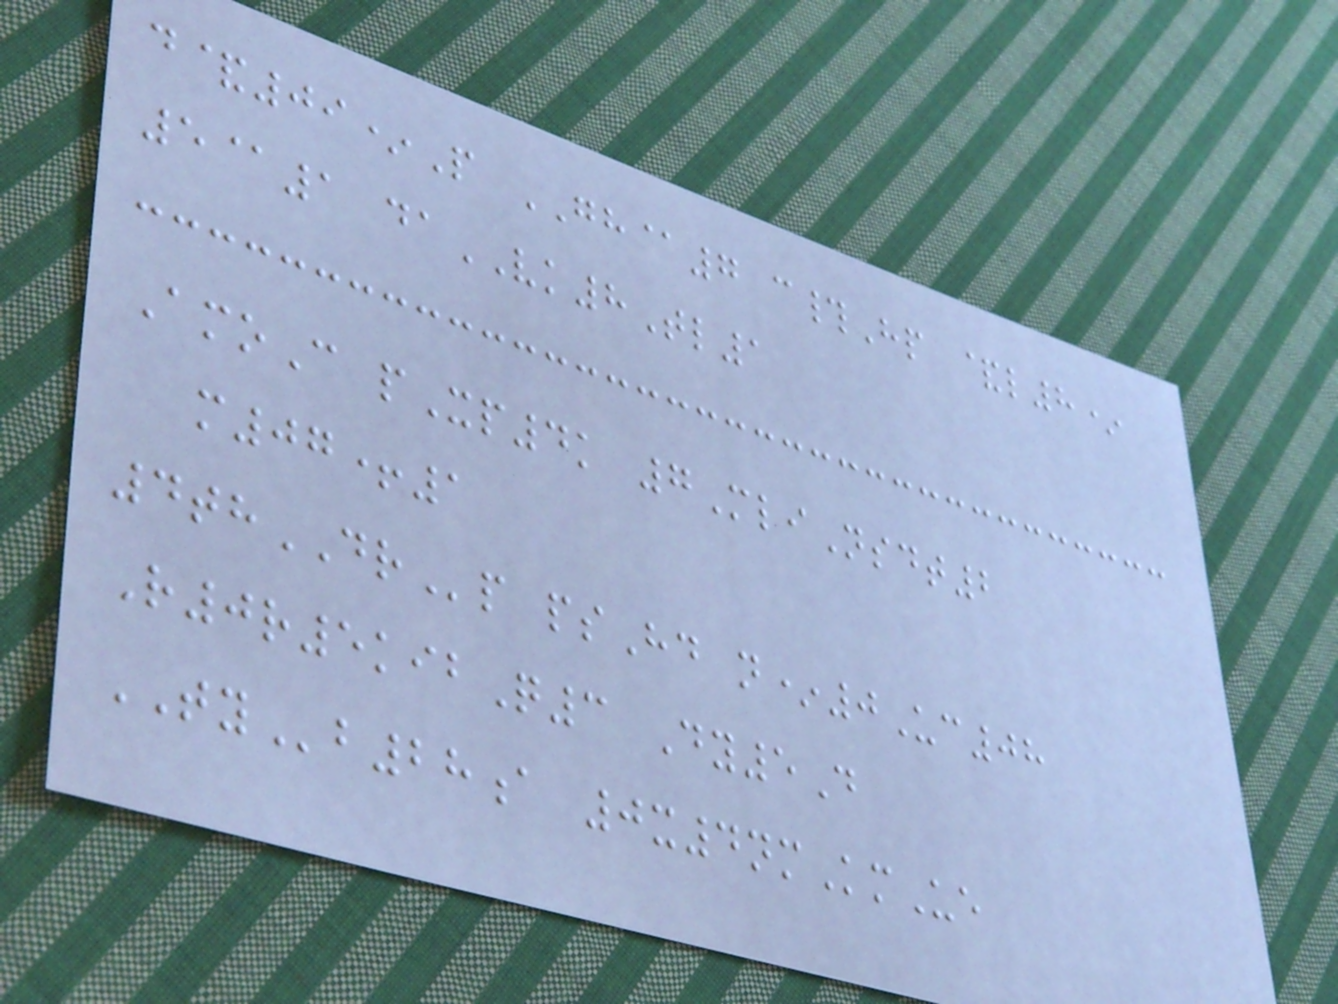d&09*P GH@7 c#Hp &l8*
5@1 daVK8Tl1
AmoC pXp4k 7MliNsdt2
m07+1
4thDRp psHd n*0Uc08
R0r5kibQ3 Dy5D
TYb28a 0x4nmKmUe
